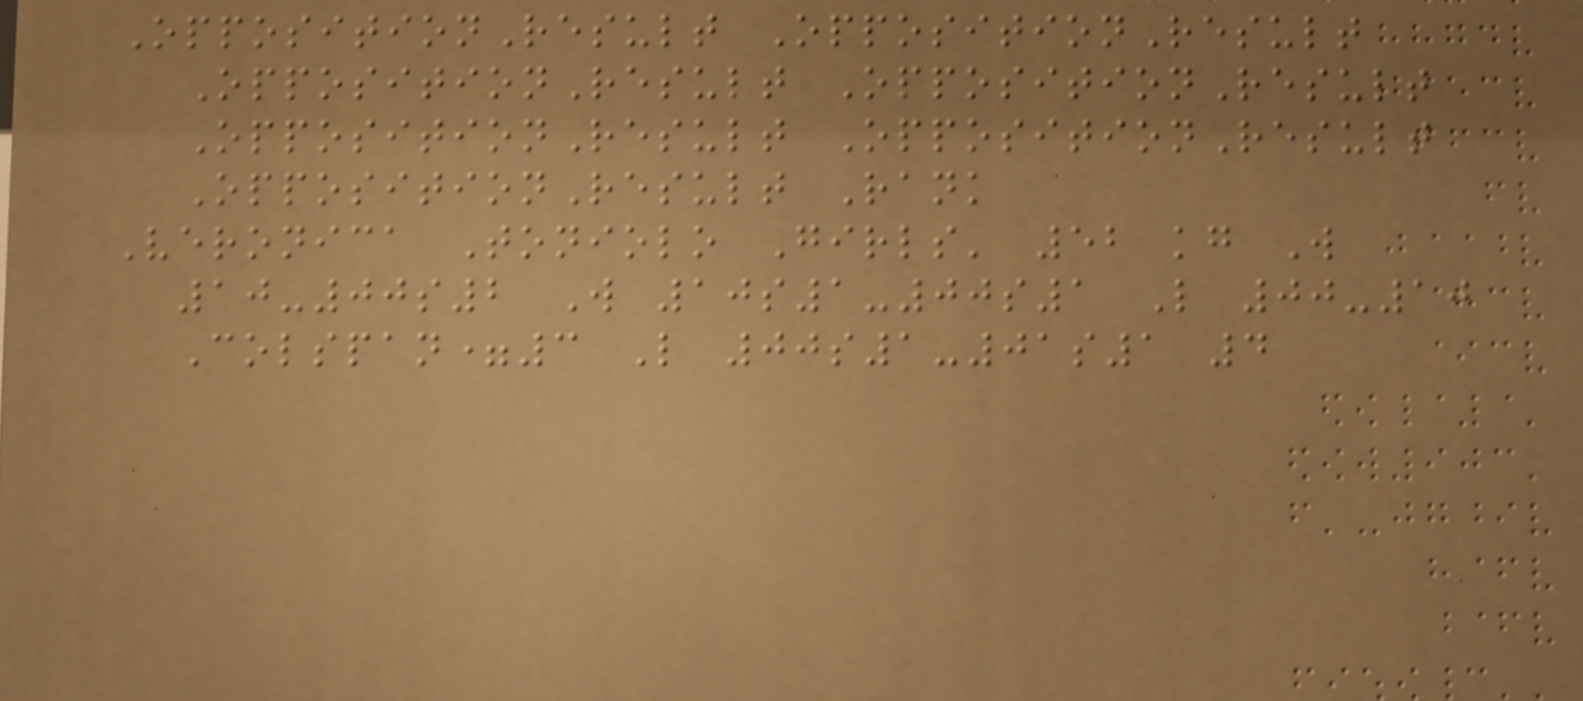OppositionResult OppositionResult
OppositionResult OppositionResult
OppositionResult OppositionResult
OppositionResult Rank
Veronica Toniolo Girls' 52 kg W
10-00s2 W 10s1-00s1 L 00-10
Colspan=3 L 00s1-01s1 4
